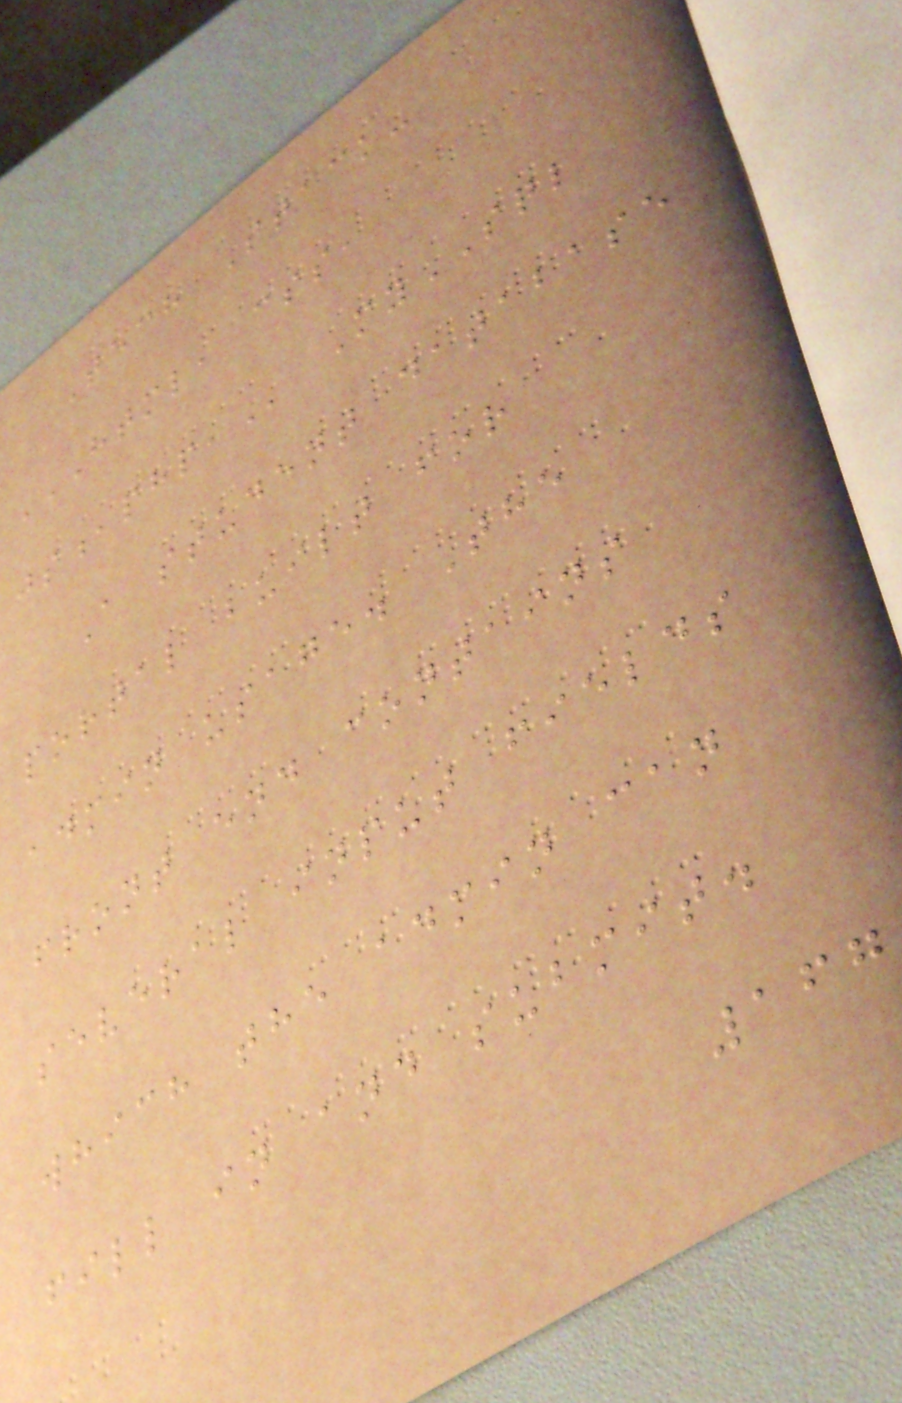Tech Stack-
HTML, CSS,
JS,PHP, MySQL
A student database
portal built for
admin usage. The
front end contains
several input fields
which the admin can
fill in and submit.
167
